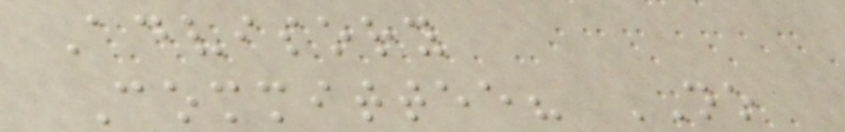Advisory
Committee? NO
